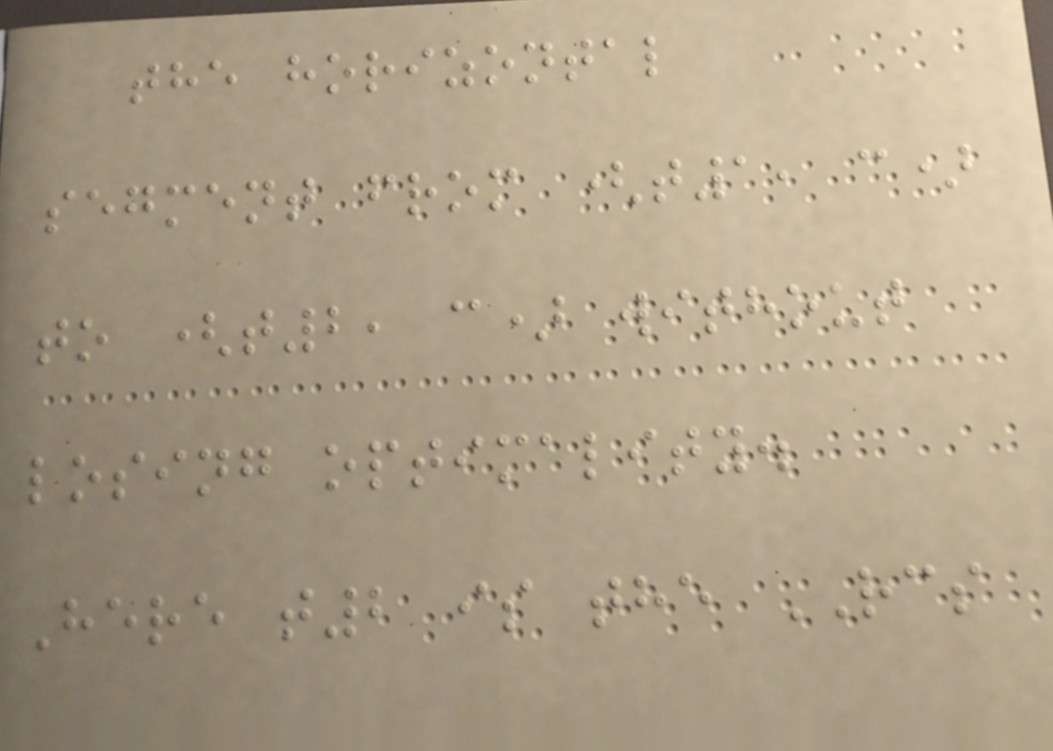the horizontal
segment from (t1, c)
to (t2, c) without
losing optimality.
Here t2 is the RCS
